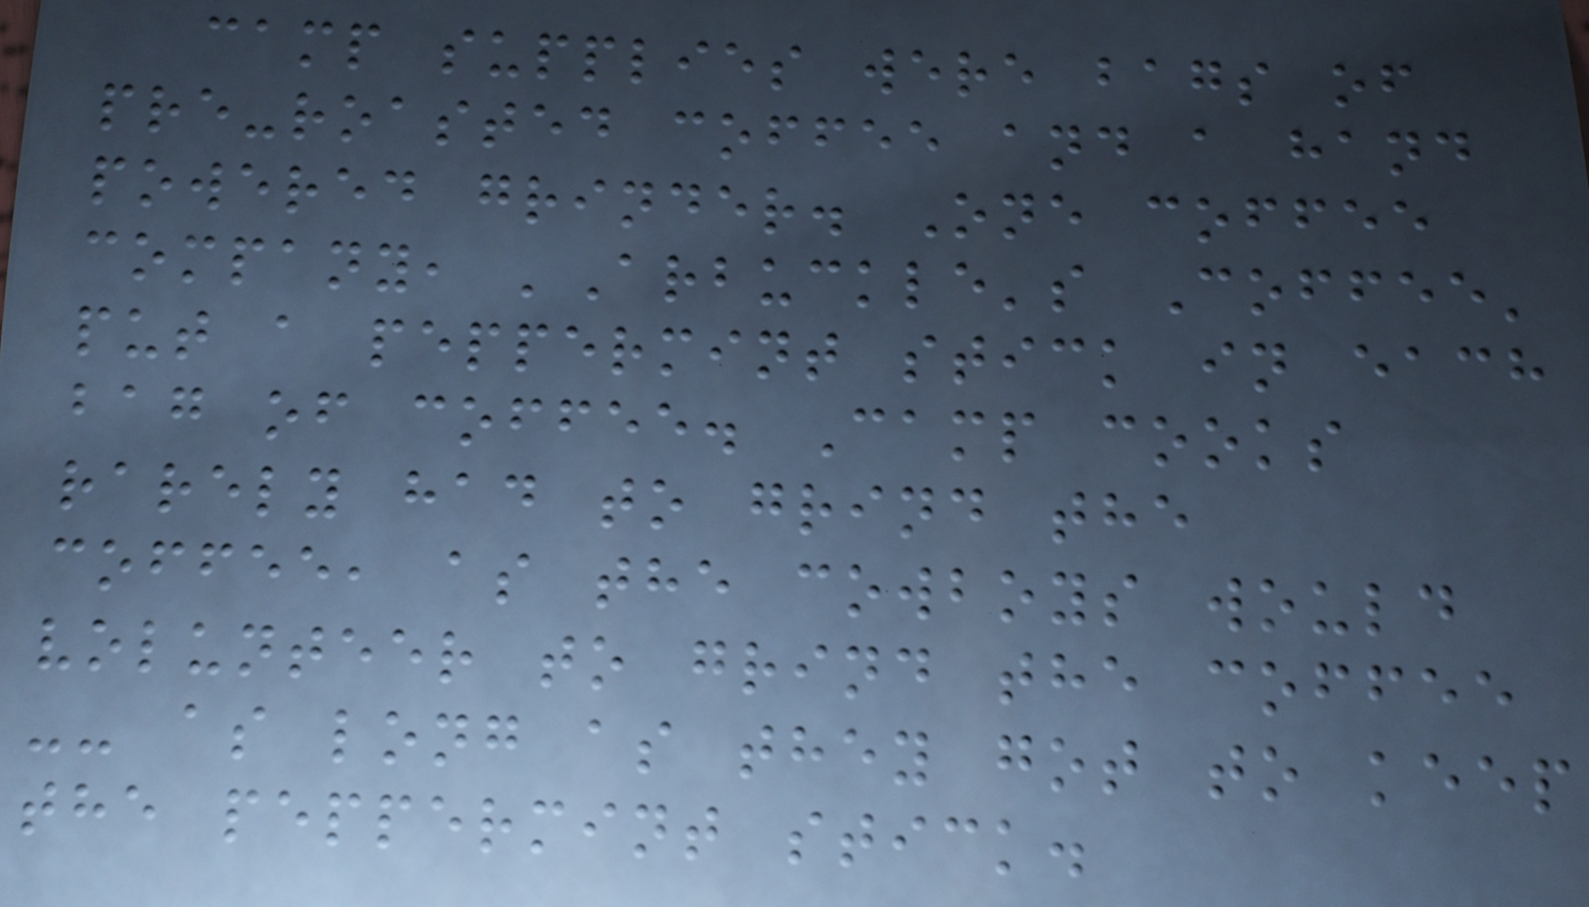camp supplies were bags of
pre-roasted coffee and a hand
powered grinder. One coffee
company, 'Arbuckle's Coffee'
put a peppermint stick in each
bag of coffee. Camp cooks
rarely had to grind the
coffee, as the cowboys would
volunteer to grind the coffee
-- as long as they got to keep
the peppermint stick.
